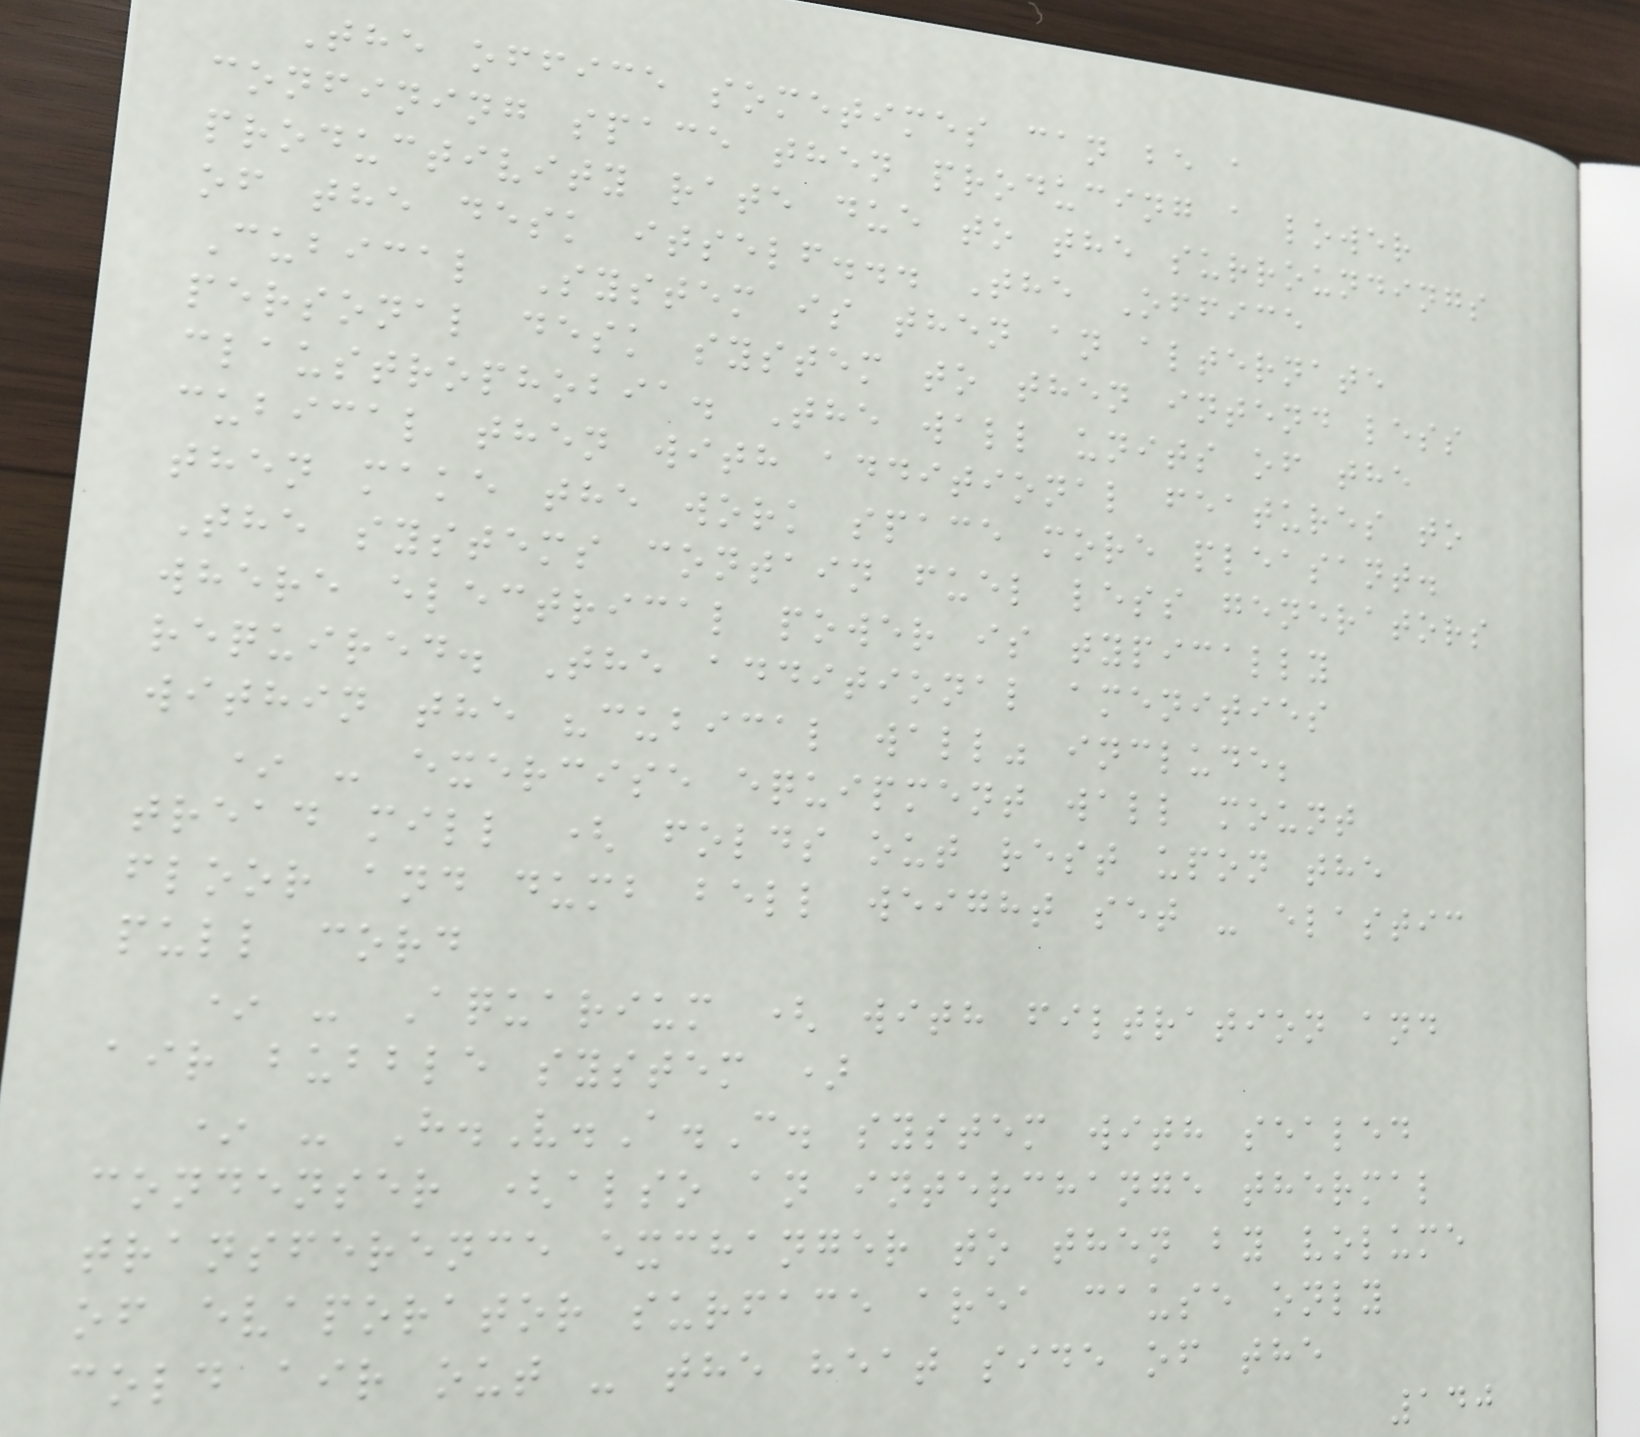The office sometimes can be a
confining space then producing a lower
productivity rate due to the surroundings
of the desk itself... The Office
Cubical System is then an alternate
personal desk system to then intend less
claustrophobia. The wall units of the
cubical then with additional features to
then make the work space more pleasant.
The systems contain fuel less generators
where electrical power is typically
required. The additional amenities
within the "cubical wall" include;
* - exercise equipment wall mount
tread mill ( folds out rest upon the
floor and dumb bell weight set - elastic
pull cord
* - Aquarium ( with filtration and
air bubble system )
* - H.V.A.C. system with sealed
condenser (also an interchange thermal
transference exchanger to then by volume
of evaporator surface area cause only
cold air out - the heat side of the
140
